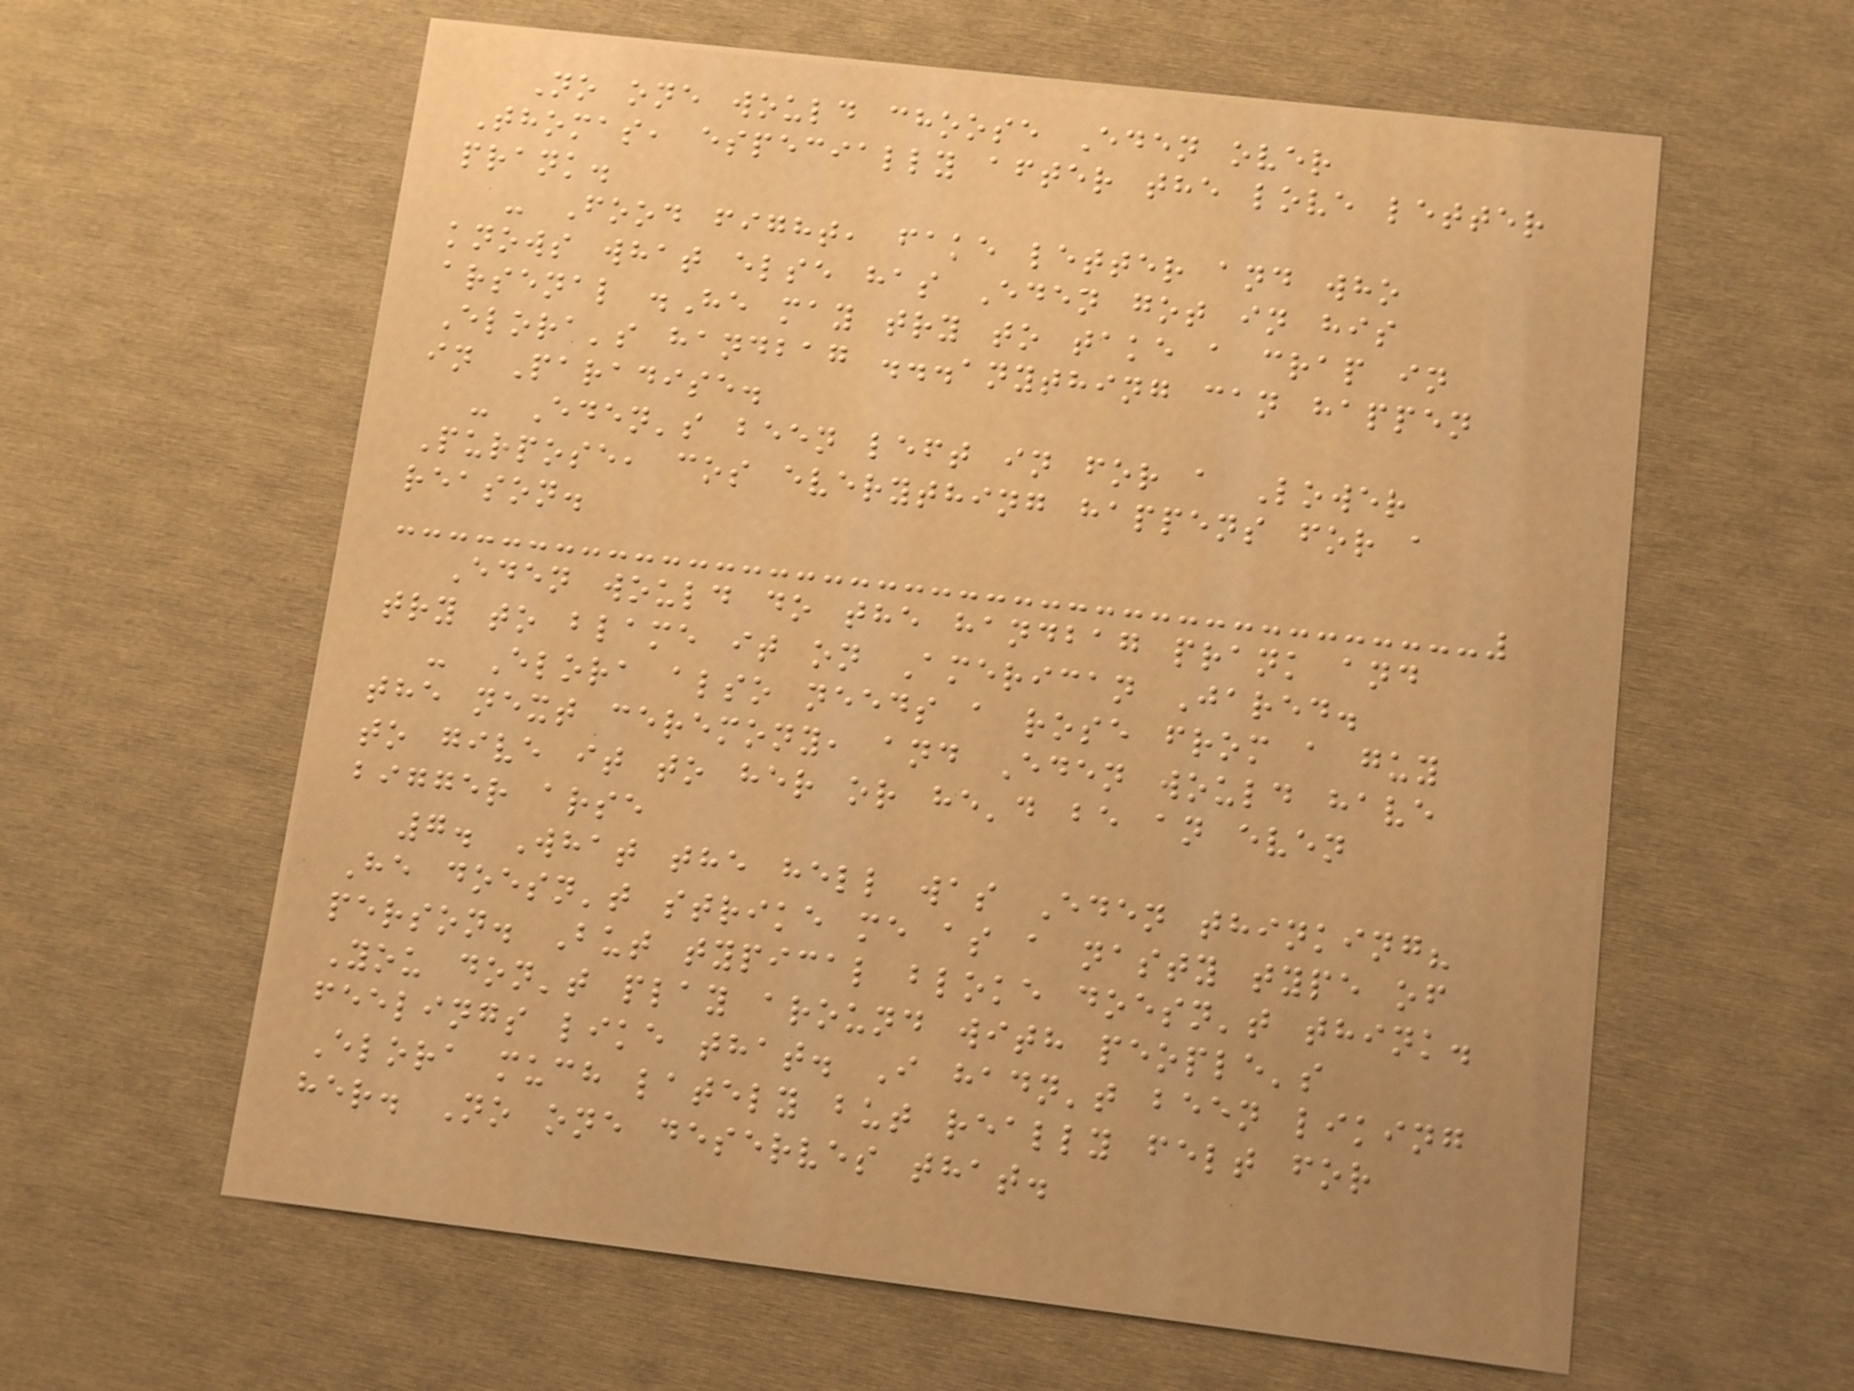No one would choose Eden over
Thomas, especially after the love letter
prank.
- Food fight, fake letter and who
knows what else has Eden got in his
arsenal .He may try to take a crap in
Elora's handbag ...anything can happen
in Paradise.
- Eden's been left in for a Lower
Purpose, cos everything happens for a
reason.
Eden would do the handbag prank and
try to blame it on American Jared.
- Elora also needs a rose from a guy
the next ceremony, and Eden would have
to give it to her or he'd be an even
bigger arse
7. What the hell was Eden thinking?
He doesn't strike me as a nasty type of
person. But typical bloke doesn't think.
You don't play around with people's
feelings like that. I hadn't been liking
Elora much lately but really felt for
her. No one deserves that.
